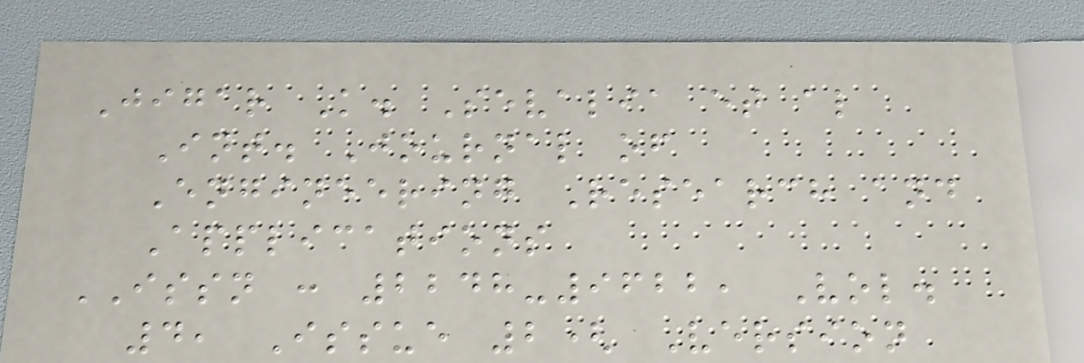Jigar K. Sevalia et al
Int. Journal of
Engineering Research and
Applications
ISSN : 2248-9622, Vol.
4, Issue 2( Version
